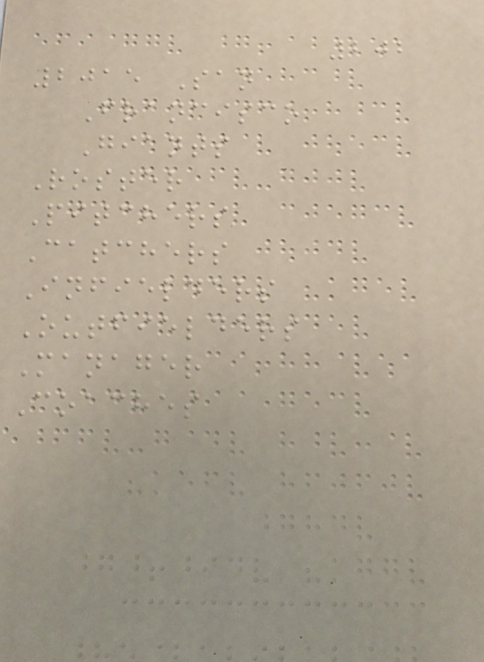202
2015 San
Francisco
Giants
Roster
Pitchers
Catchers
Infielders
Outfielders
Manager
Coaches
